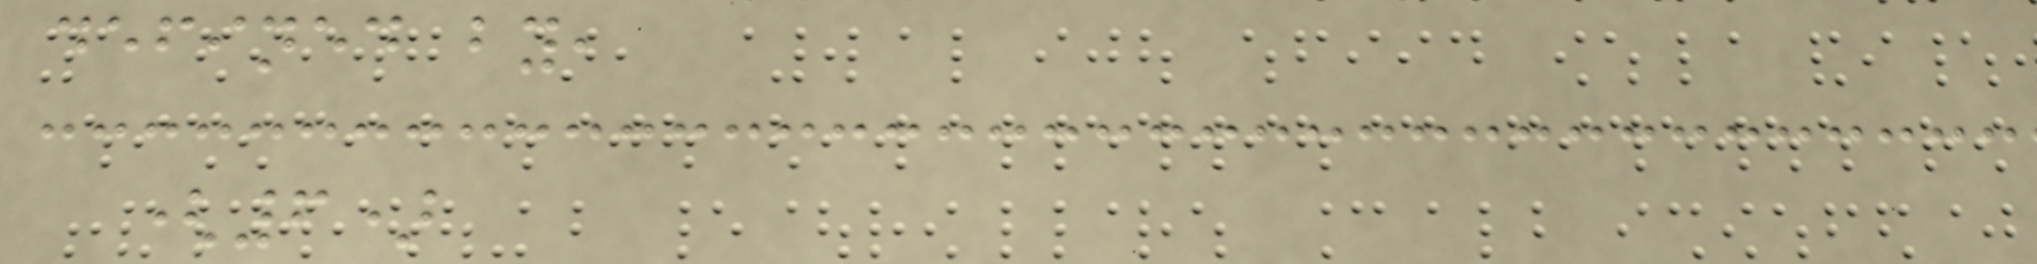defined by,
(6)
